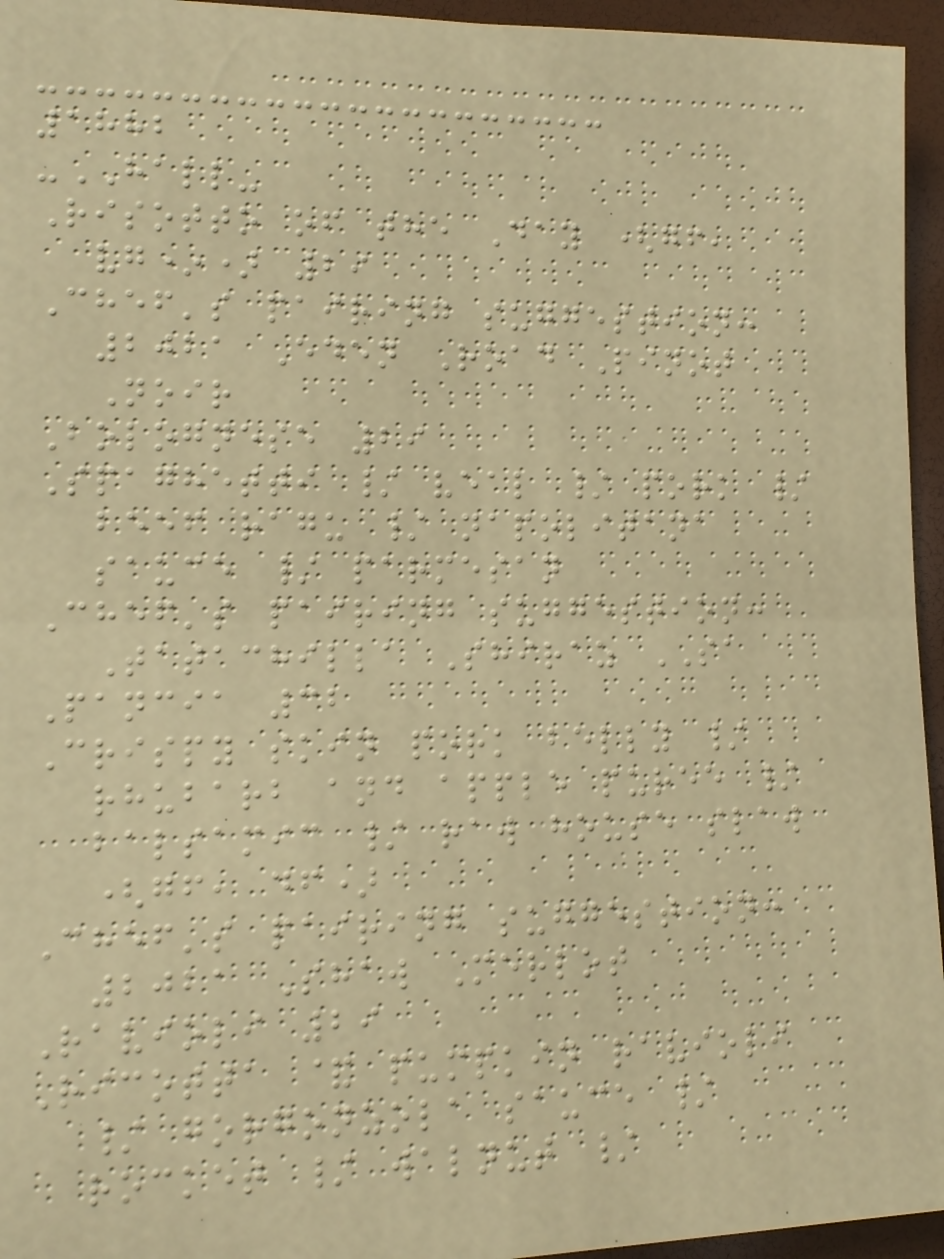1882
-HALL-
Risotto of the Day (gf,
vg*) 29
Chef's pairing suggestion:
2021 Eden Road Pinot
Noir
Bolognese 29
Spaghetti / veal / pork /
beef ragu / napolitana
sauce / parmesan
Chef's pairing suggestion:
Tatachilla Shiraz SA
Pancia 32
Crispy skin pork belly /
rhubarb and apple puree /
balsamic / raw house slaw
(gf, df)
Chef's pairing suggestion:
2021 Shaw Merlot
Ravioli 29
Ricotta & pumpkin ravioli
/ gorgonzola sauce /
rocket / walnut /
